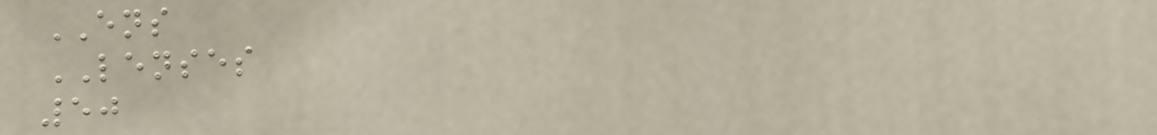ENS
LENSES
50
